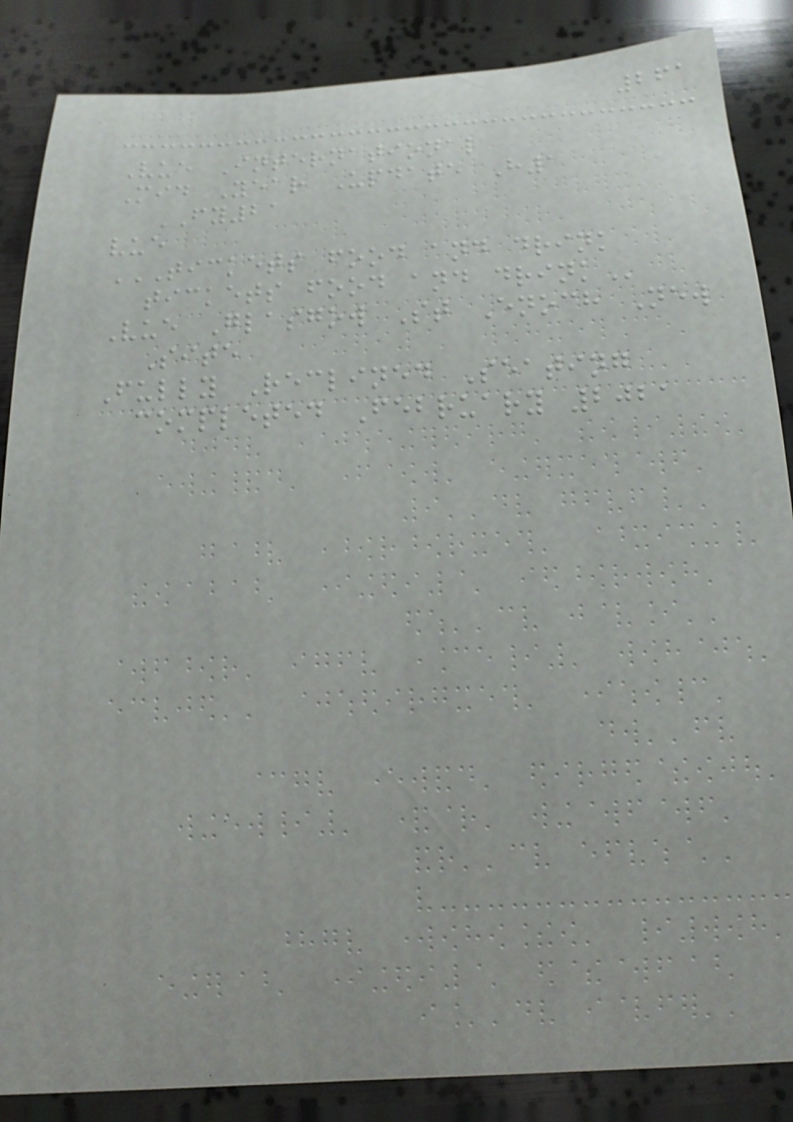261
Vue International
Mid Year Update H1
FY21
vue
TICKETS FOOD AND DRINK
TICKETS FOOD AND DRINK
Vue Glasgow St Enoch New
Site
Fully Reclined Seating
completed February 2021
